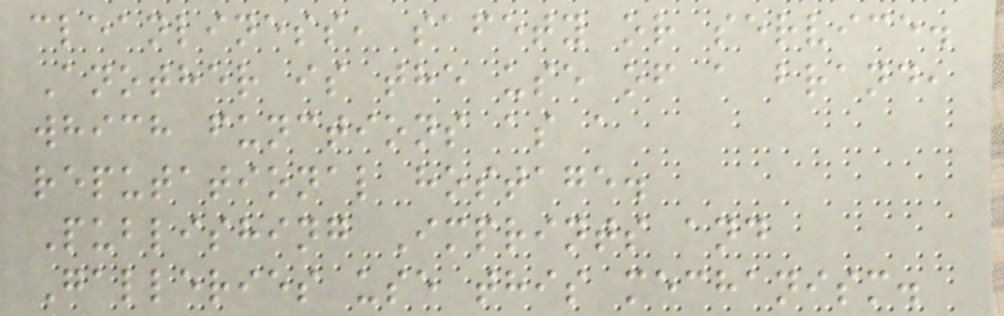cleanliness, safety or service.
Another is the use of a brand,
which functions as a
reputational hostage.
Publishing Imprints and
Galleries use this mechanism.
